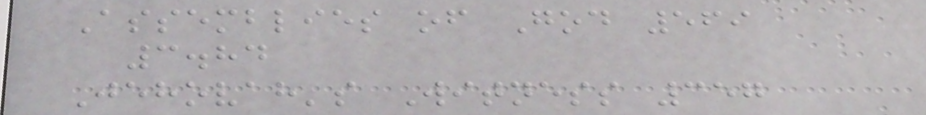Assemblies of God 569
3.84
Jehovah's Witness 357
